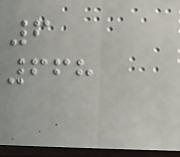6
668
